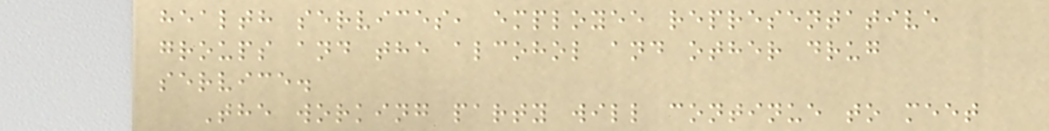health services, employee representative
groups and the alcohol and other drug
service.
The working party will continue to meet
